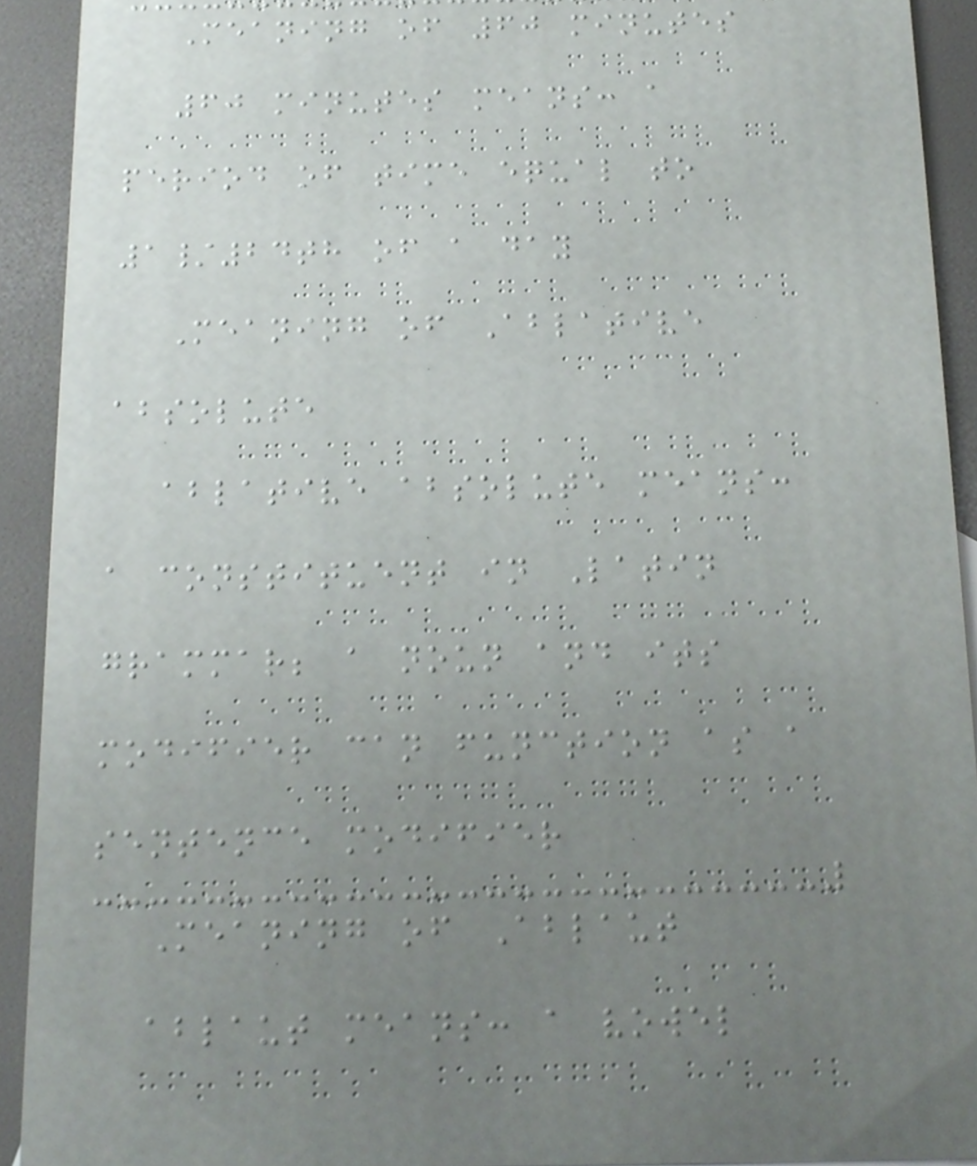Meaning of 60 minutes
60 minutes means: a
period of time equal to
1/24th of a day
Meaning of Ablative
absolute
ablative absolute means:
a constituent in Latin
grammar; a noun and its
modifier can function as a
sentence modifier
Meaning of Ablaut
ablaut means: a vowel
